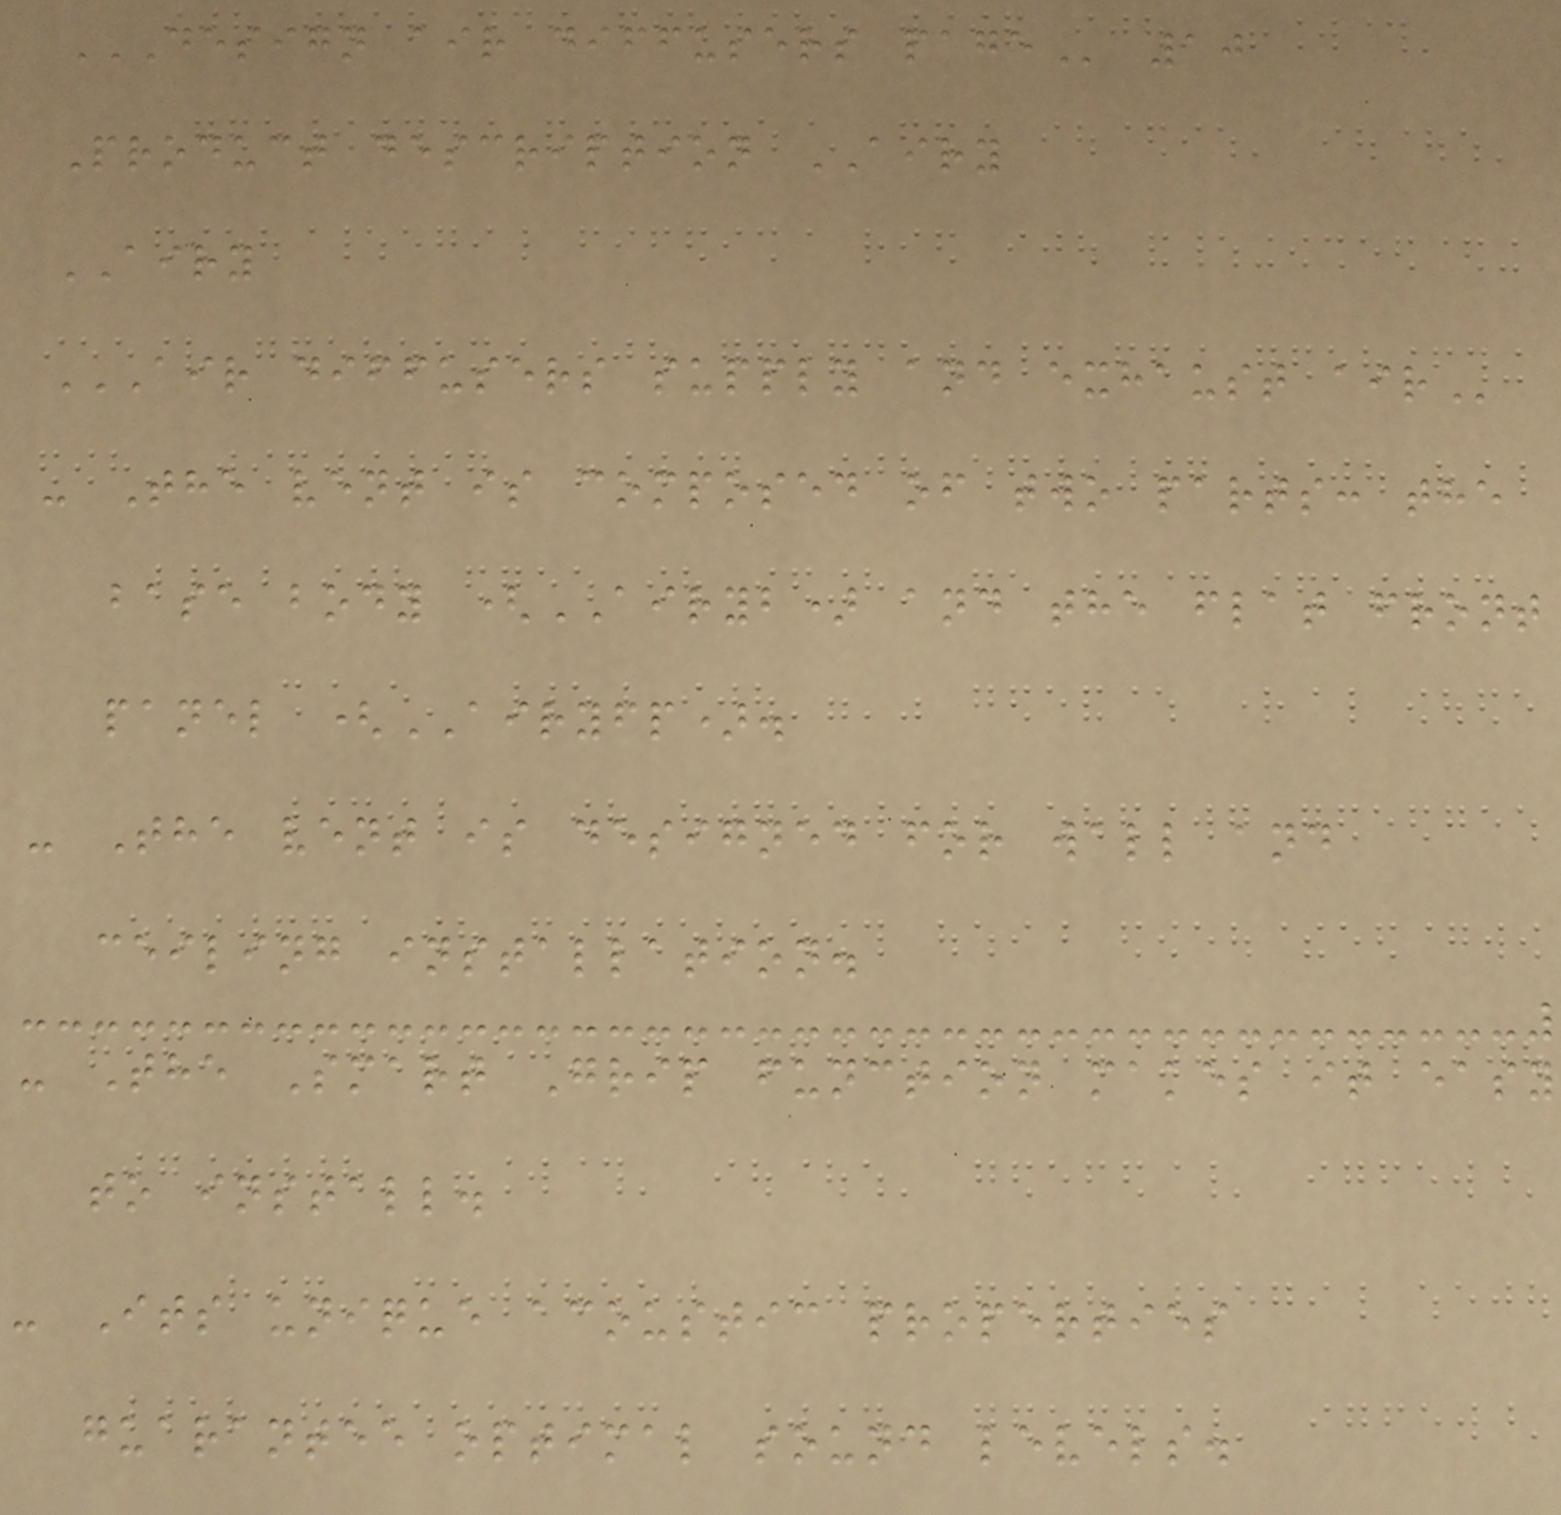DESIGN AIR DIFFUSERS PAGE 10
Product description AIRY
AIRY
AIR DIFFUSERS SUPPLY AND EXHAUST AIR
- The vent is composed of two parts: the
base body (AIRYB) and the flat front
panel (AIRYFP).
- The vent is designed for wall and
ceiling installation.
- The Smart Grip function makes it easy
to install.
- Its unique acoustic properties
guarantee optimal sound levels.
